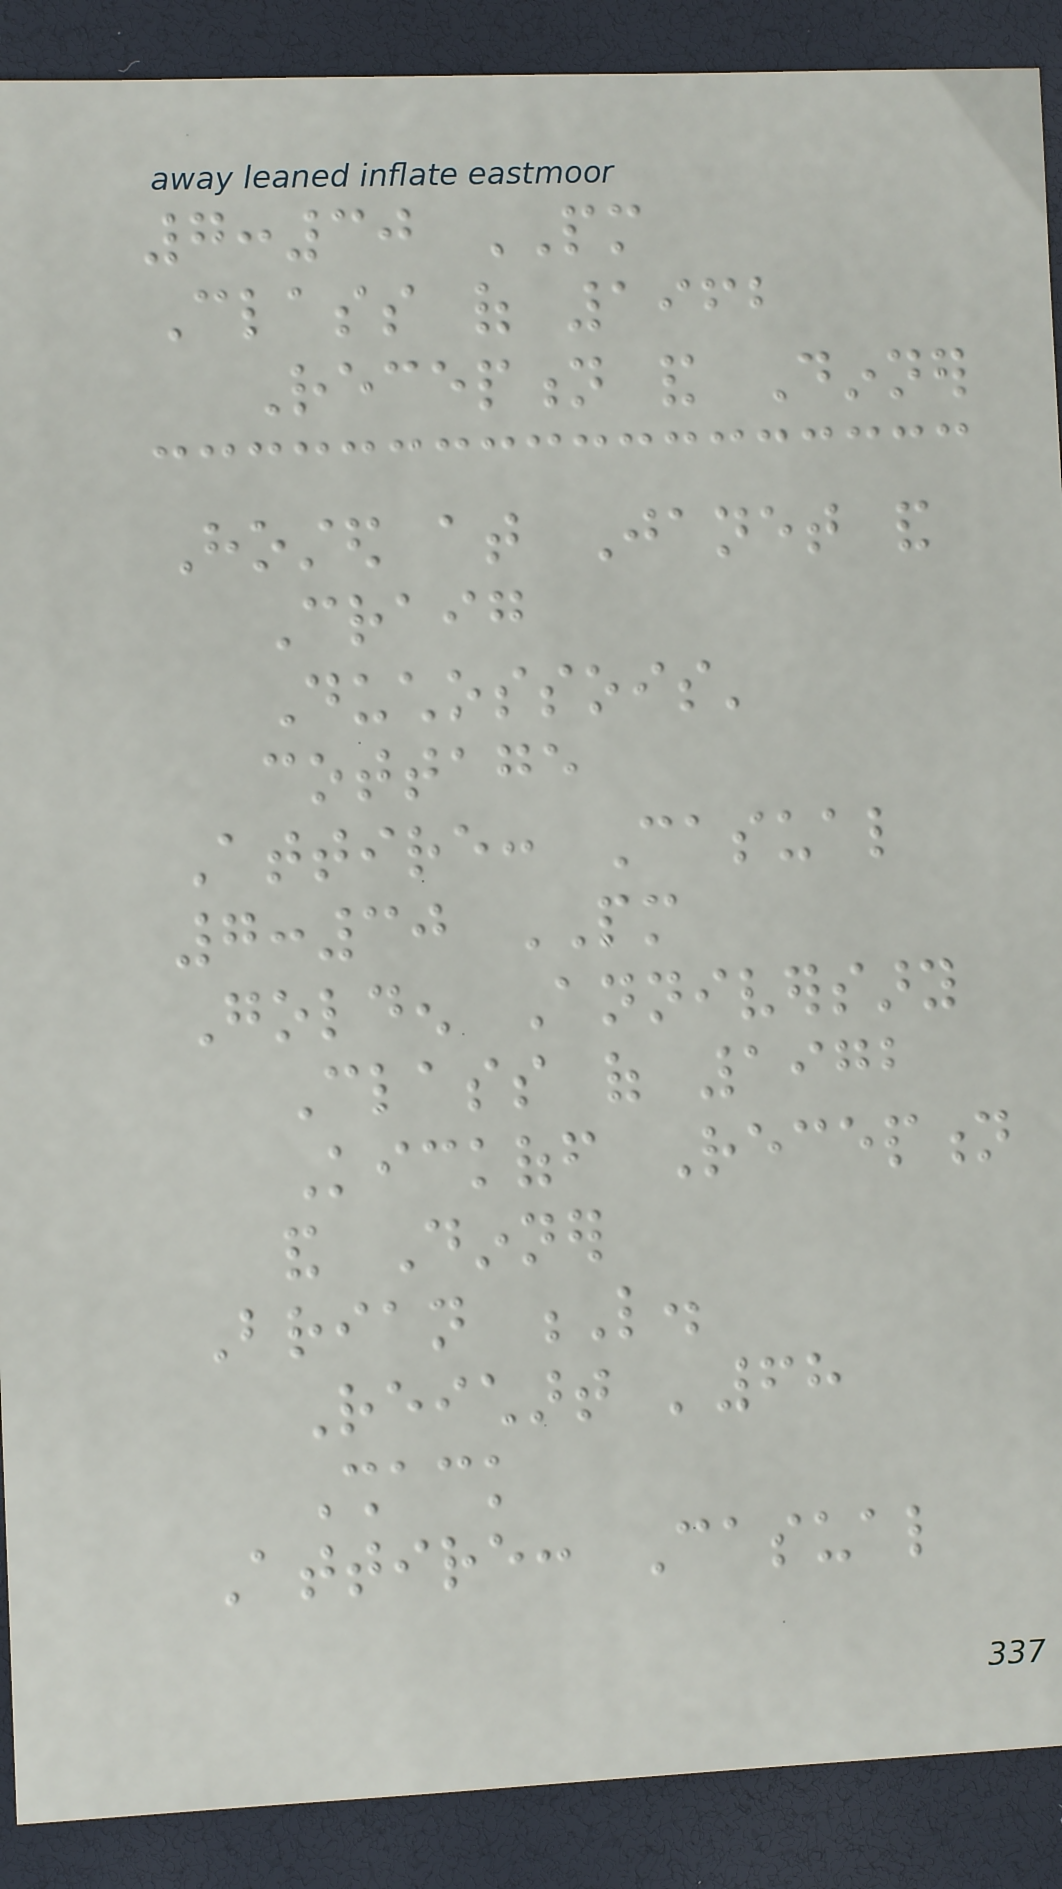7:30 PM
Class of 1962
Reception and Dinner
Hosted at Janet and
Craig
Duchossois'
cottage
Attire: Casual
7:30 PM
Golden Anniversary
Class of 1972
Kickoff Reception
and Dinner
Brian L.
Reichart '68
Shack
Attire: Casual
